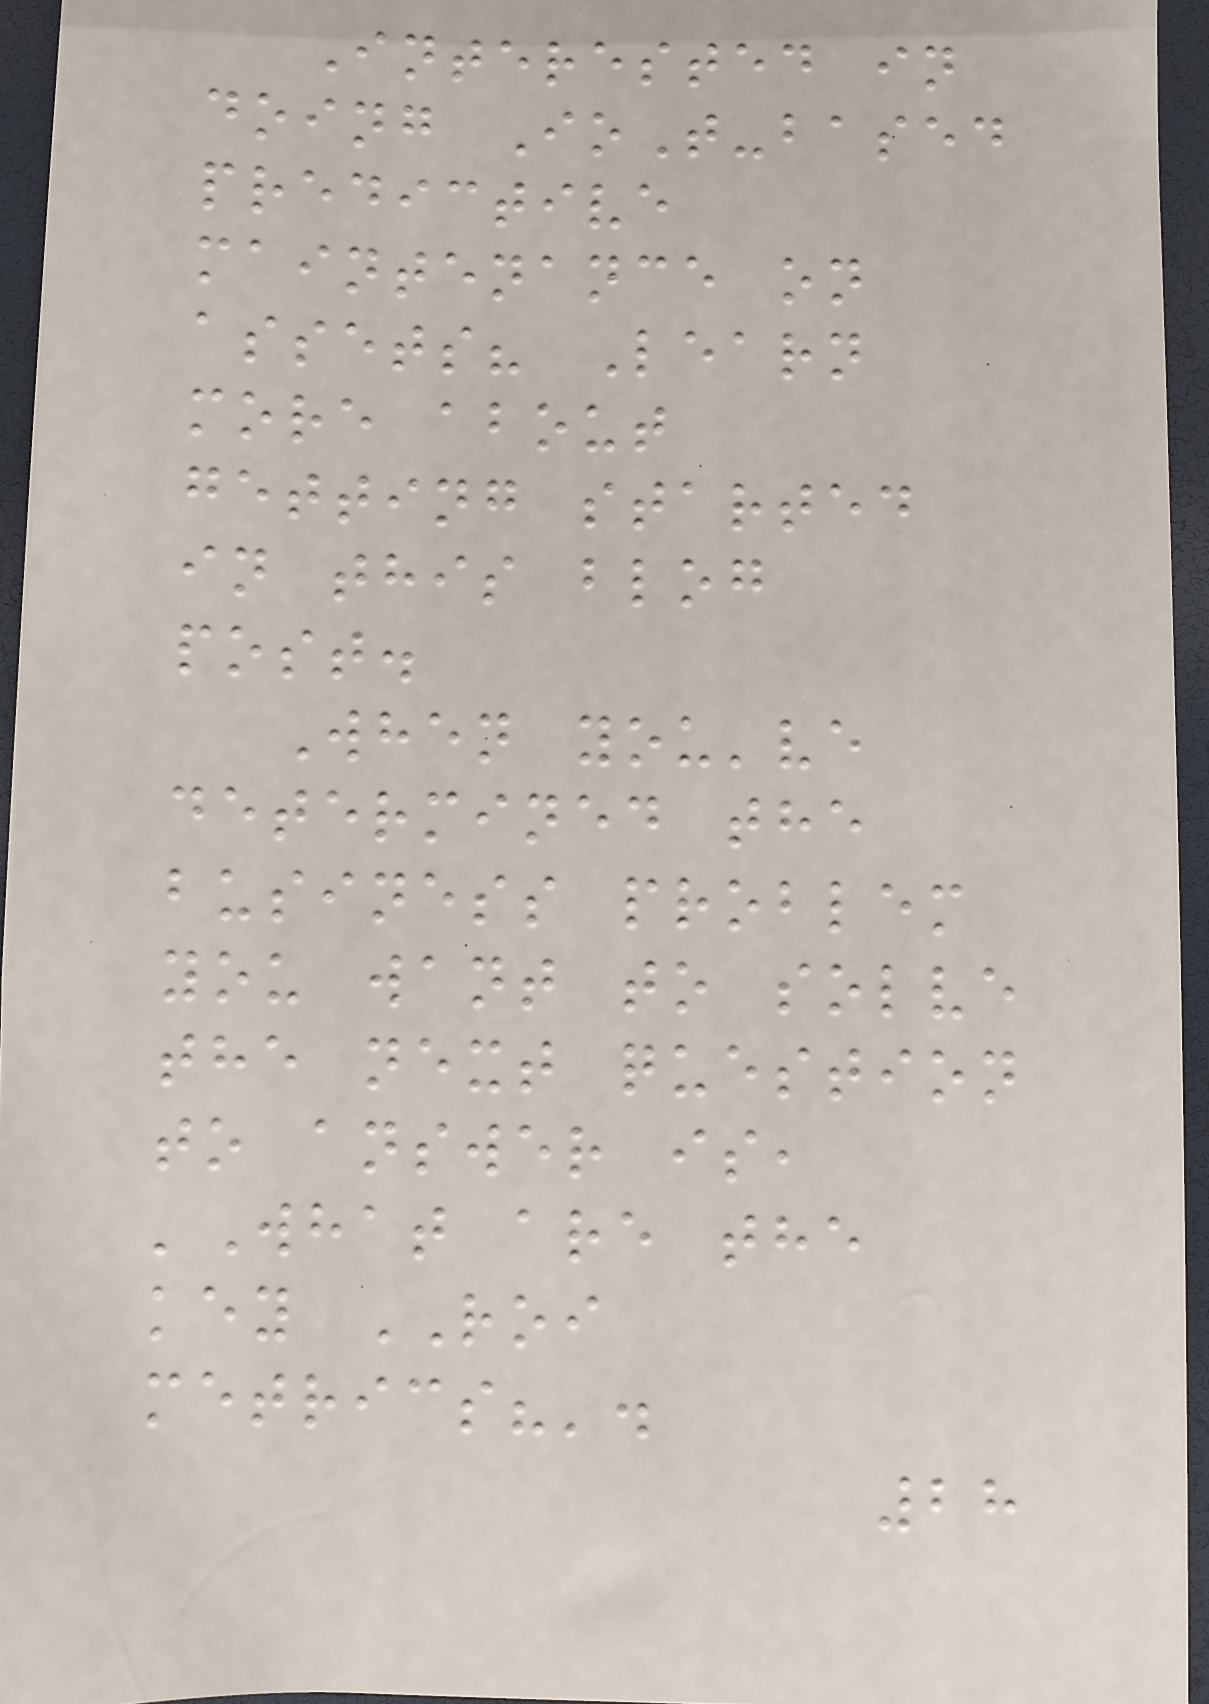Interested in
doing IoT-based
predictive
maintenance on
assets? Learn
more about
getting started
in this blog
post.
When you've
determined the
business problem
you want to solve
the next question
to answer is,
'What are the
key ROI
metrics?'.
28
